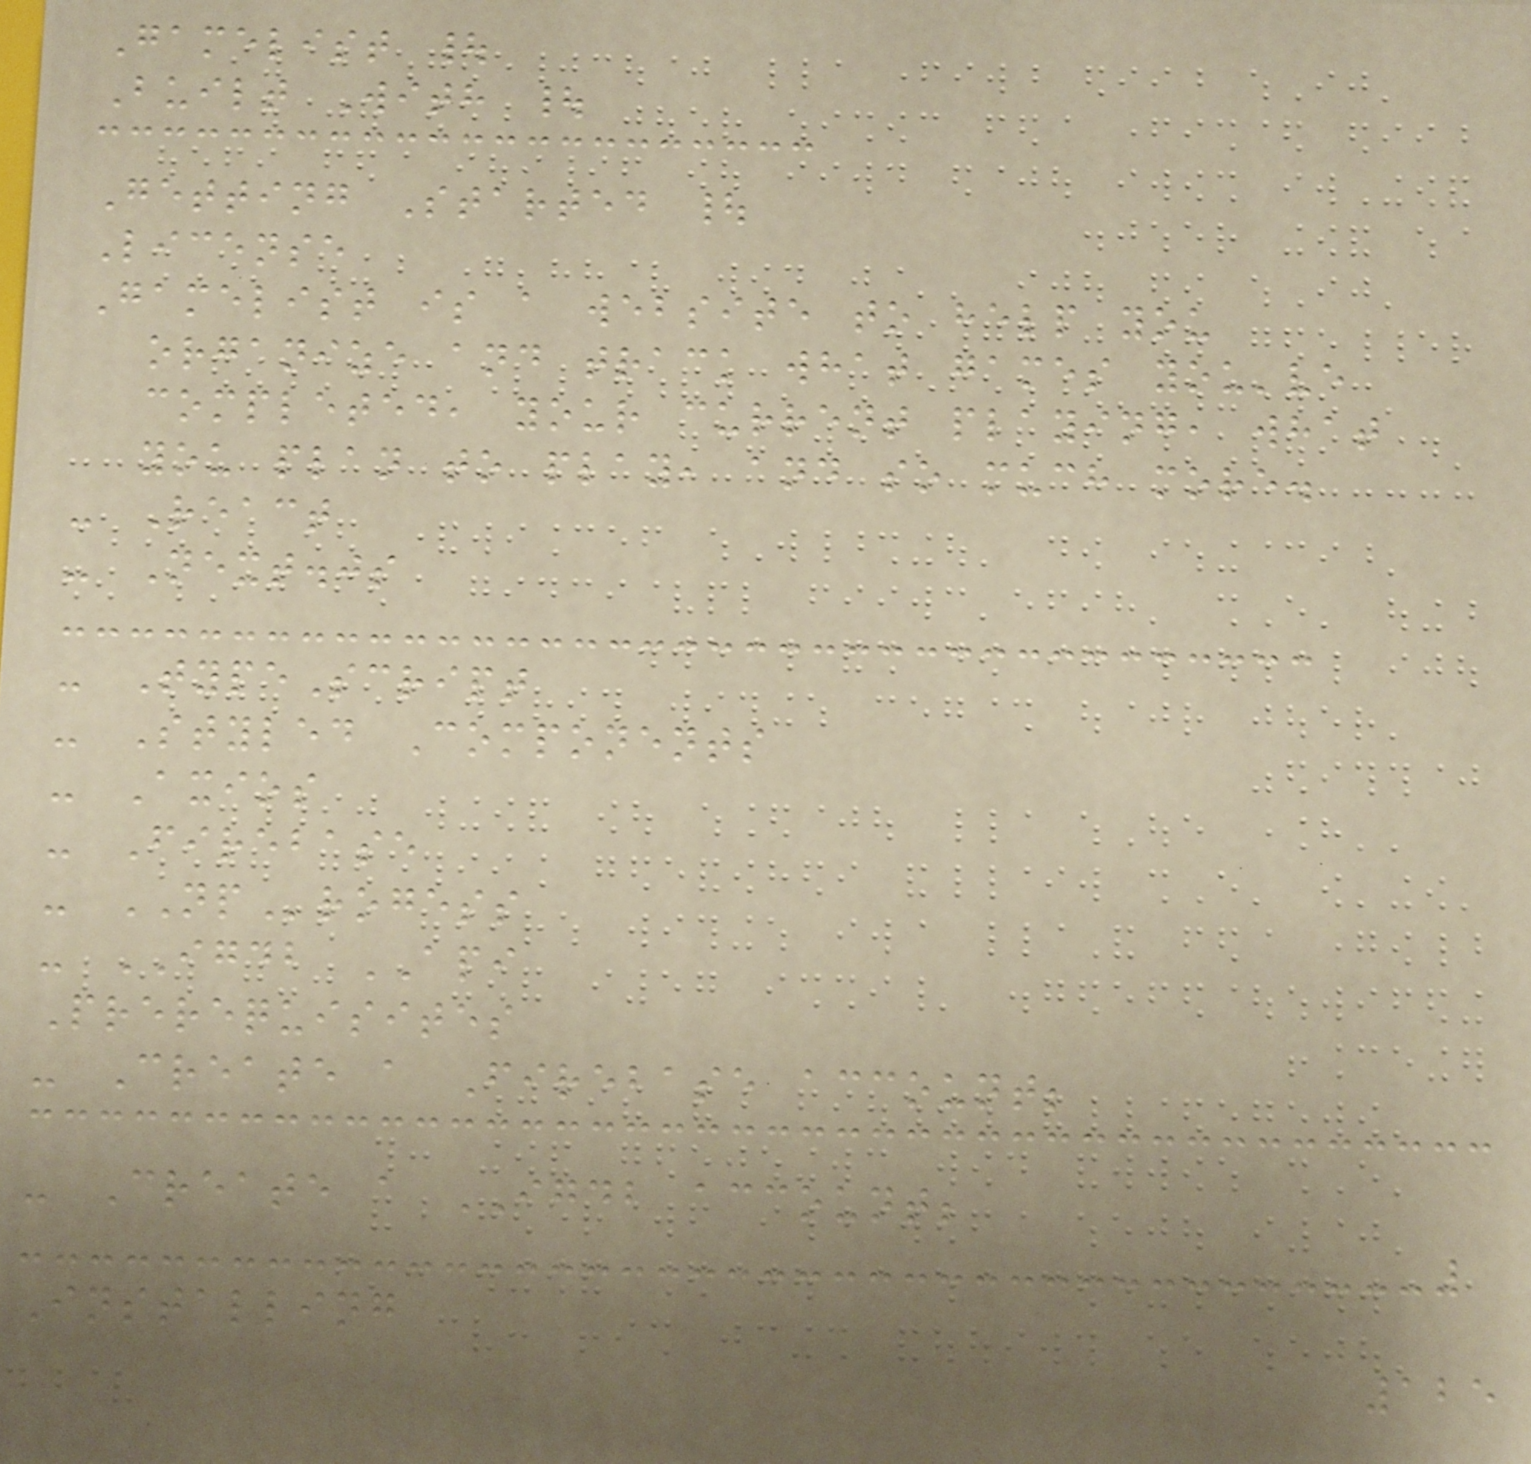Gamelist |
Built With |
Getting Started |
License
Gamelist is a website to help you
organize and track what games you've
completed, your current playing, what
you plan to play, and so much more.
- React
- Next.js
- TypeScript
- Styled Components
- Axios
- Firebase
- NProgess
- IGDB API
Prerequisites
- Create a Firebase account;
- Create a IGDB account;
Installing
125
